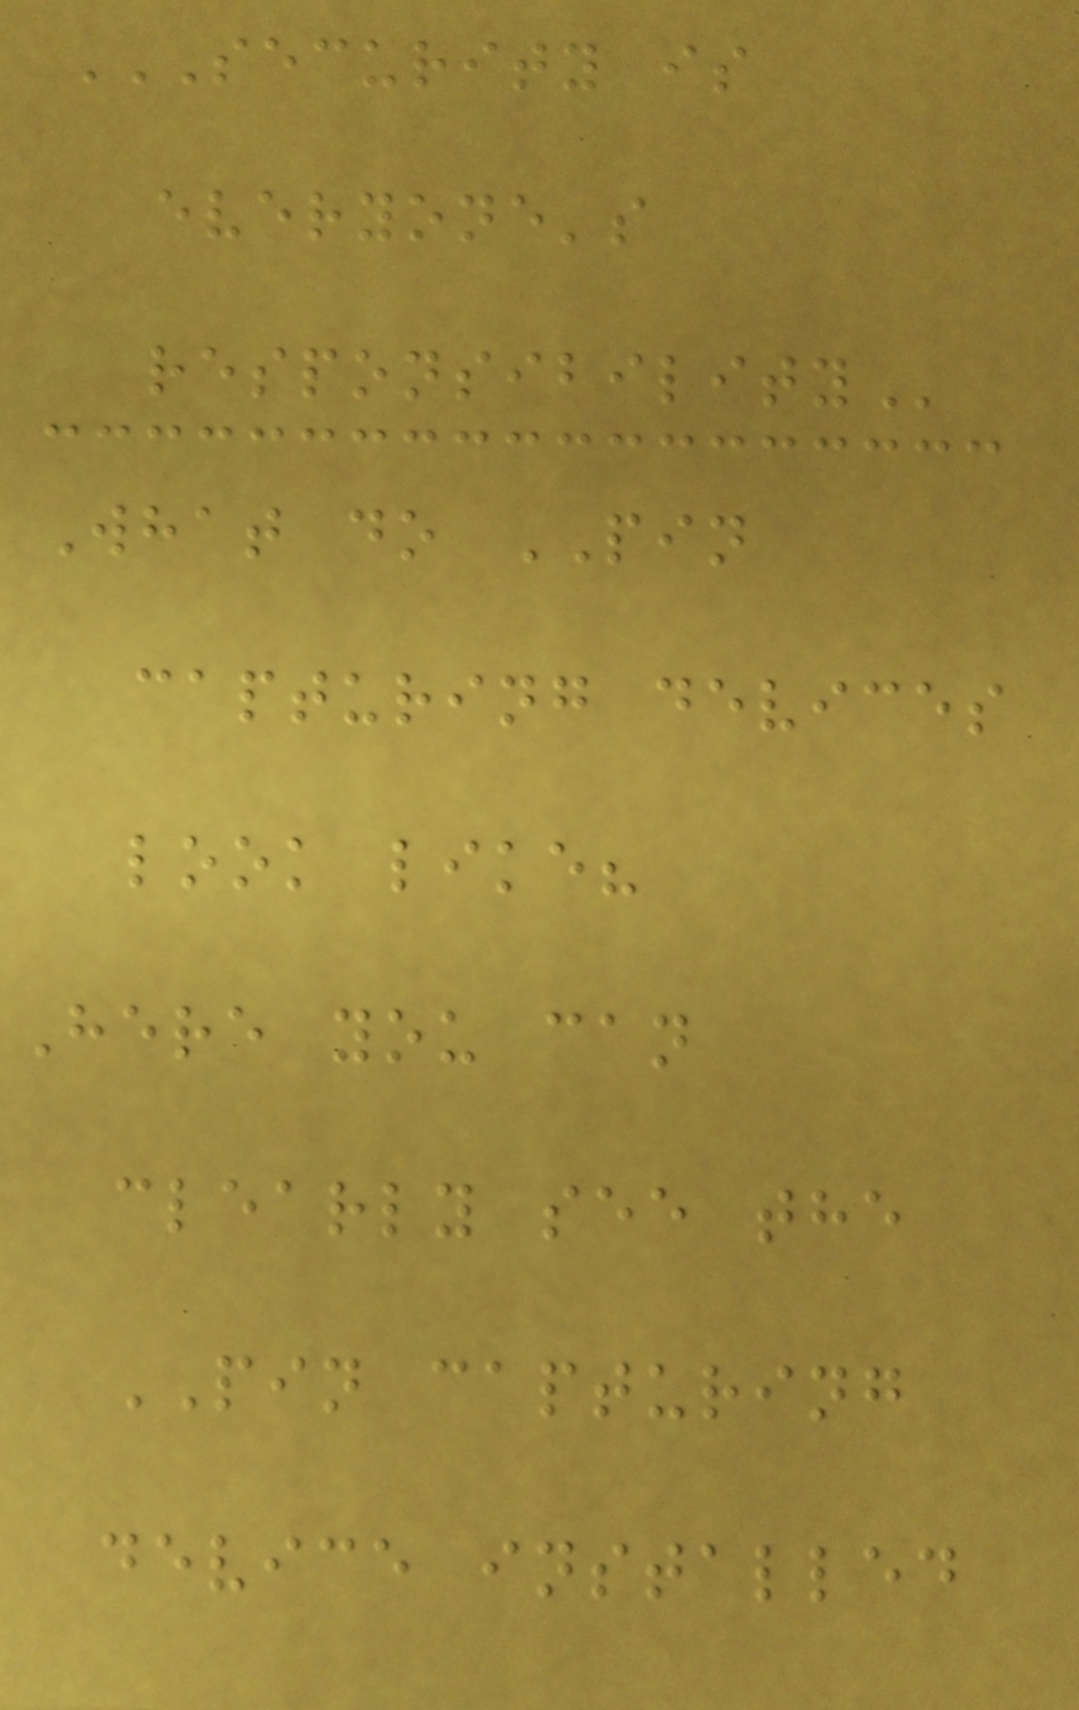SECURITY IS
EVERYONE'S
RESPONSIBILITY
What do PIN
capturing devices
look like?
Here you can
clearly see the
PIN capturing
device installed
